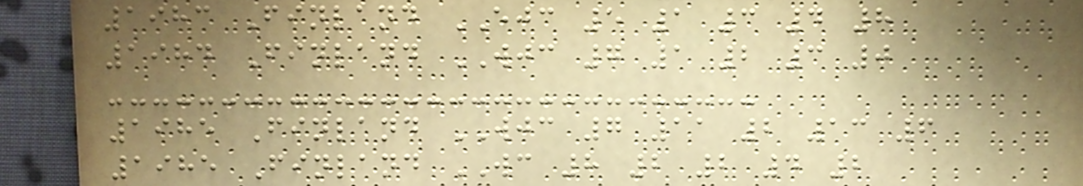1983 Finland EJC 5 1 3 4 8
1984 Finland WJC 7 1 2 3 0
1985 Finland WJC 7 11 2 13 6
1985 Finland WC 8 2 2 4 2
